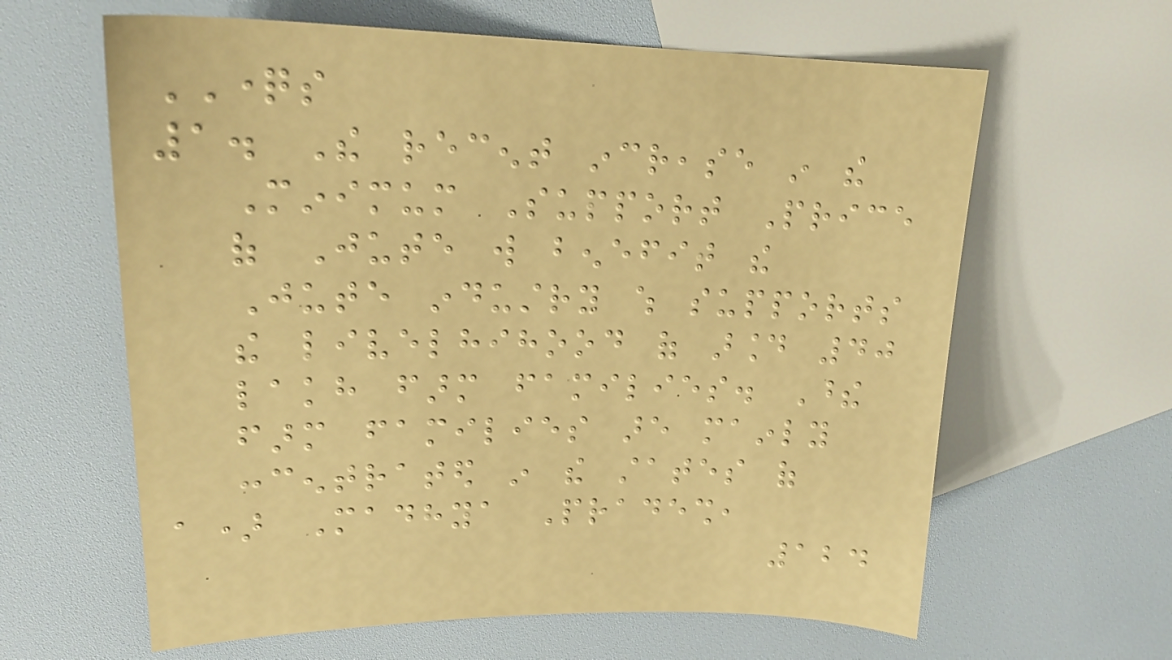QUESTIONS
1. The recent increase in the
Minimum Support Price
of Jute will benefit the
Jute industry which supports
the livelhihood of around 40
lakh farm families. These
farm families are mainly
concentrated in the states of
a) Madhya Pradesh,
124
